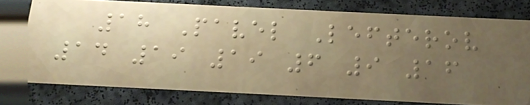18 Pavel Lefterov
14 19 19 6 9 16
